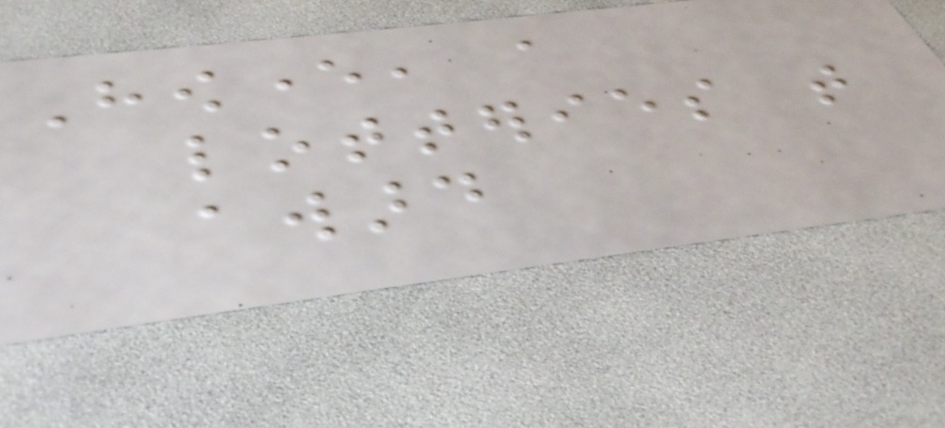However, a
lotteries that
award
